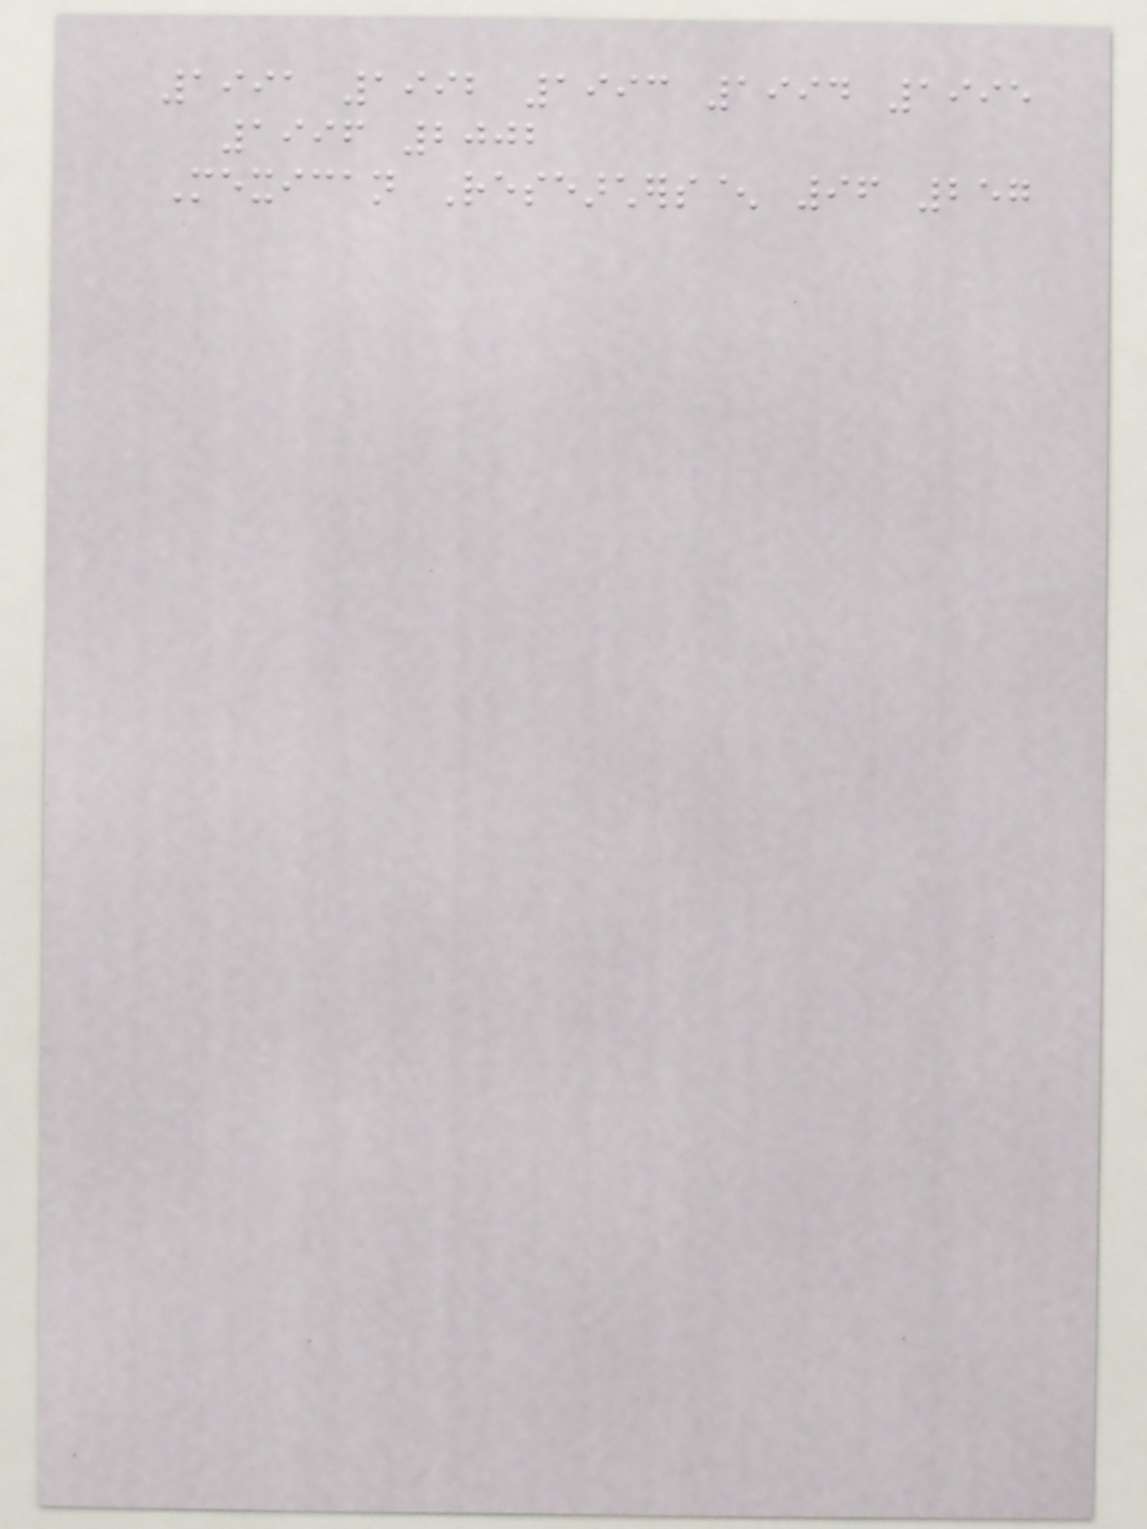1991 1992 1993 1994 1995
1996 2002
Mexican Researchers^ 96 257
